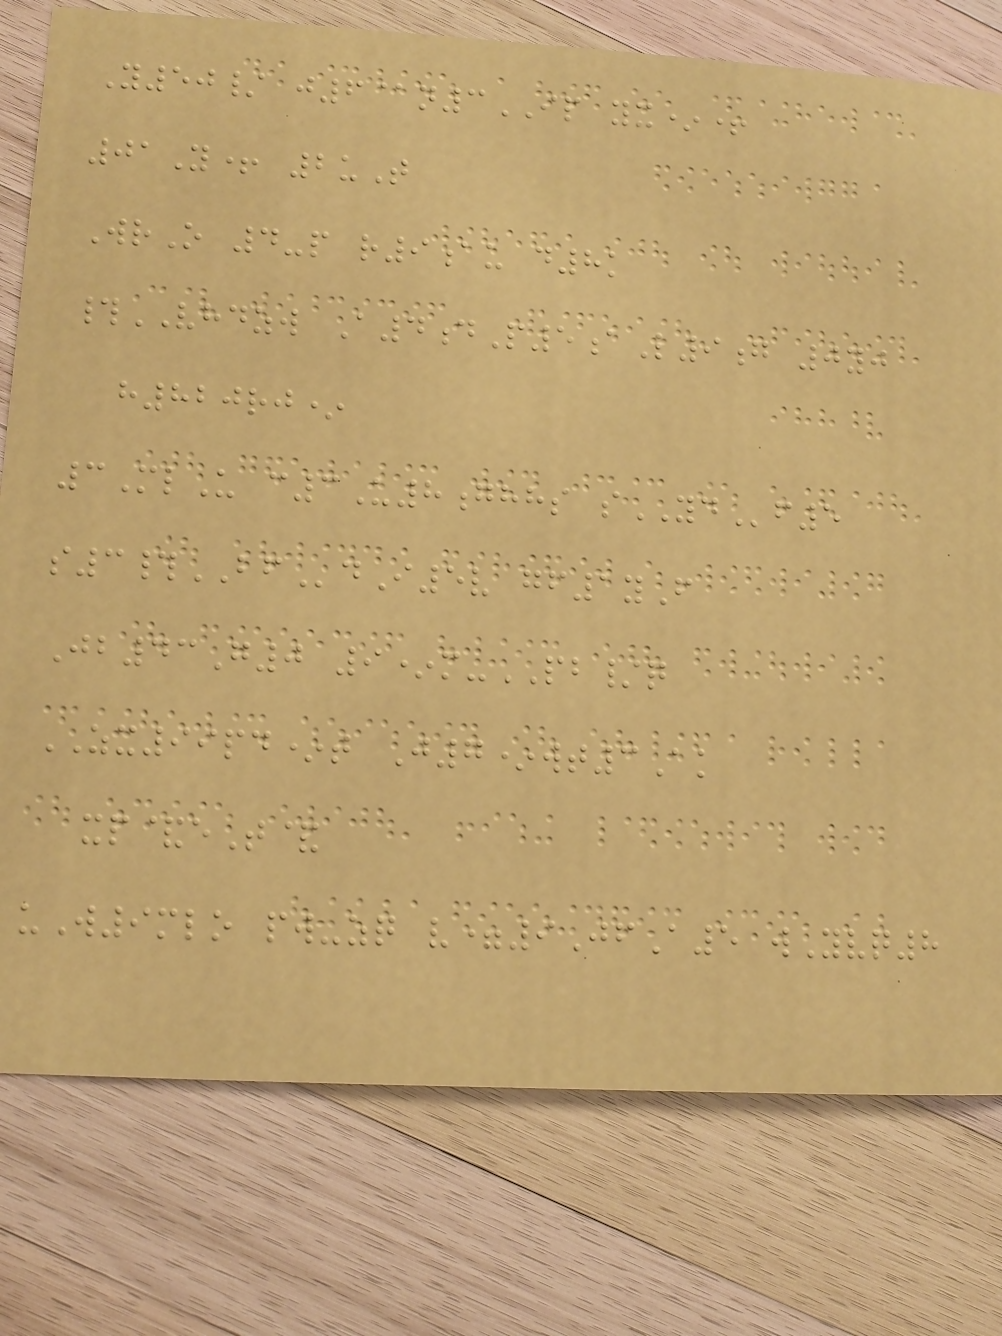Y50/ j6@n3IP yx*+
01Y+ 2uT
WrO 4-p r9au d8k
#VHDZW A4dP5aL9g 0yj
h820rj*
3MlU c3U8ghhs sYDf5
s3#BFdI5v gf1yF
Jb43G0 9*m-PB/q
ZX99pd*t J7*wt3Ak
xp&eT&
uW9mlo pw-zq v=9JfA5 wYvq8
